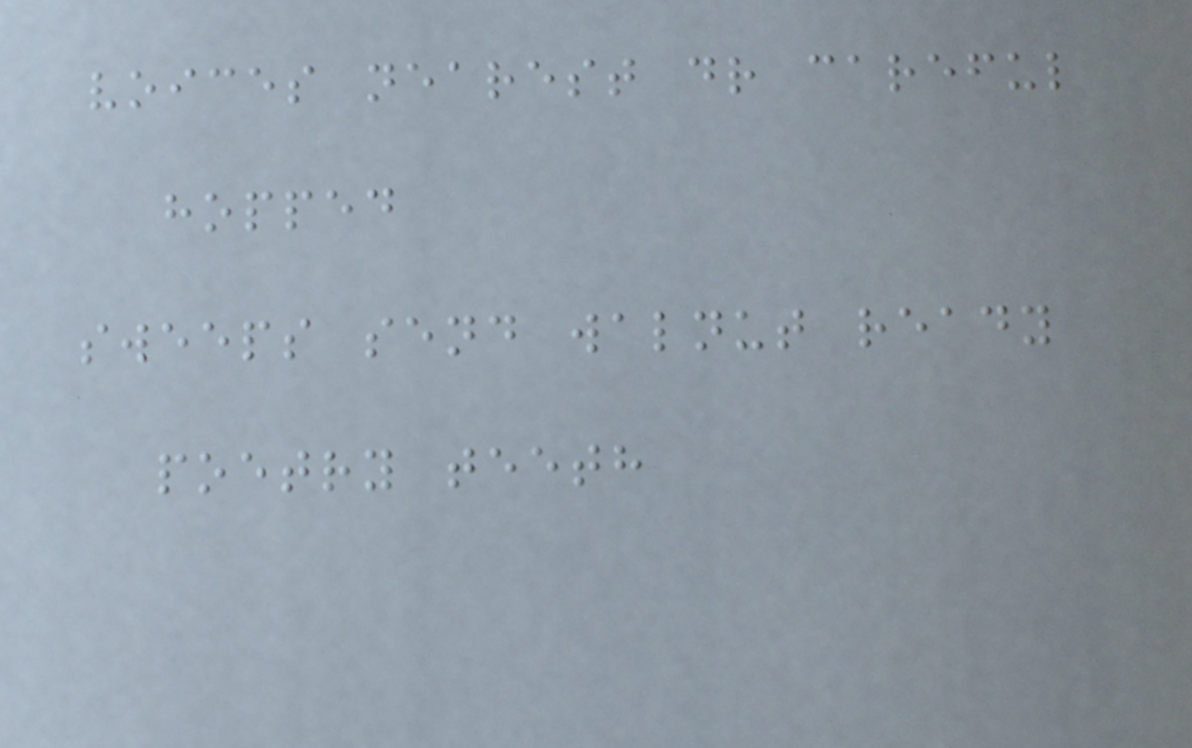voices nearest dr careful
hopped
sweeps send walnut ready
poetry teeth
